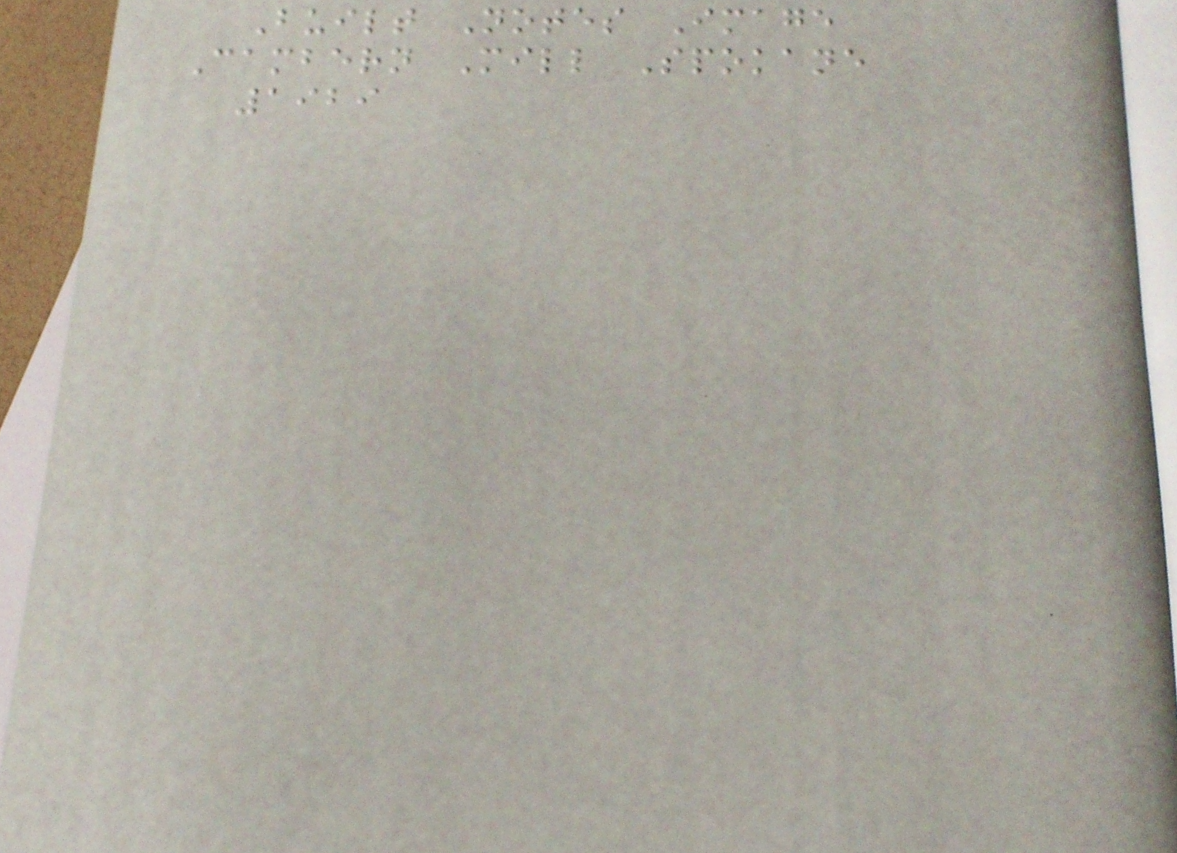Built Notes Image
Cambern Mill Spokane
1929
